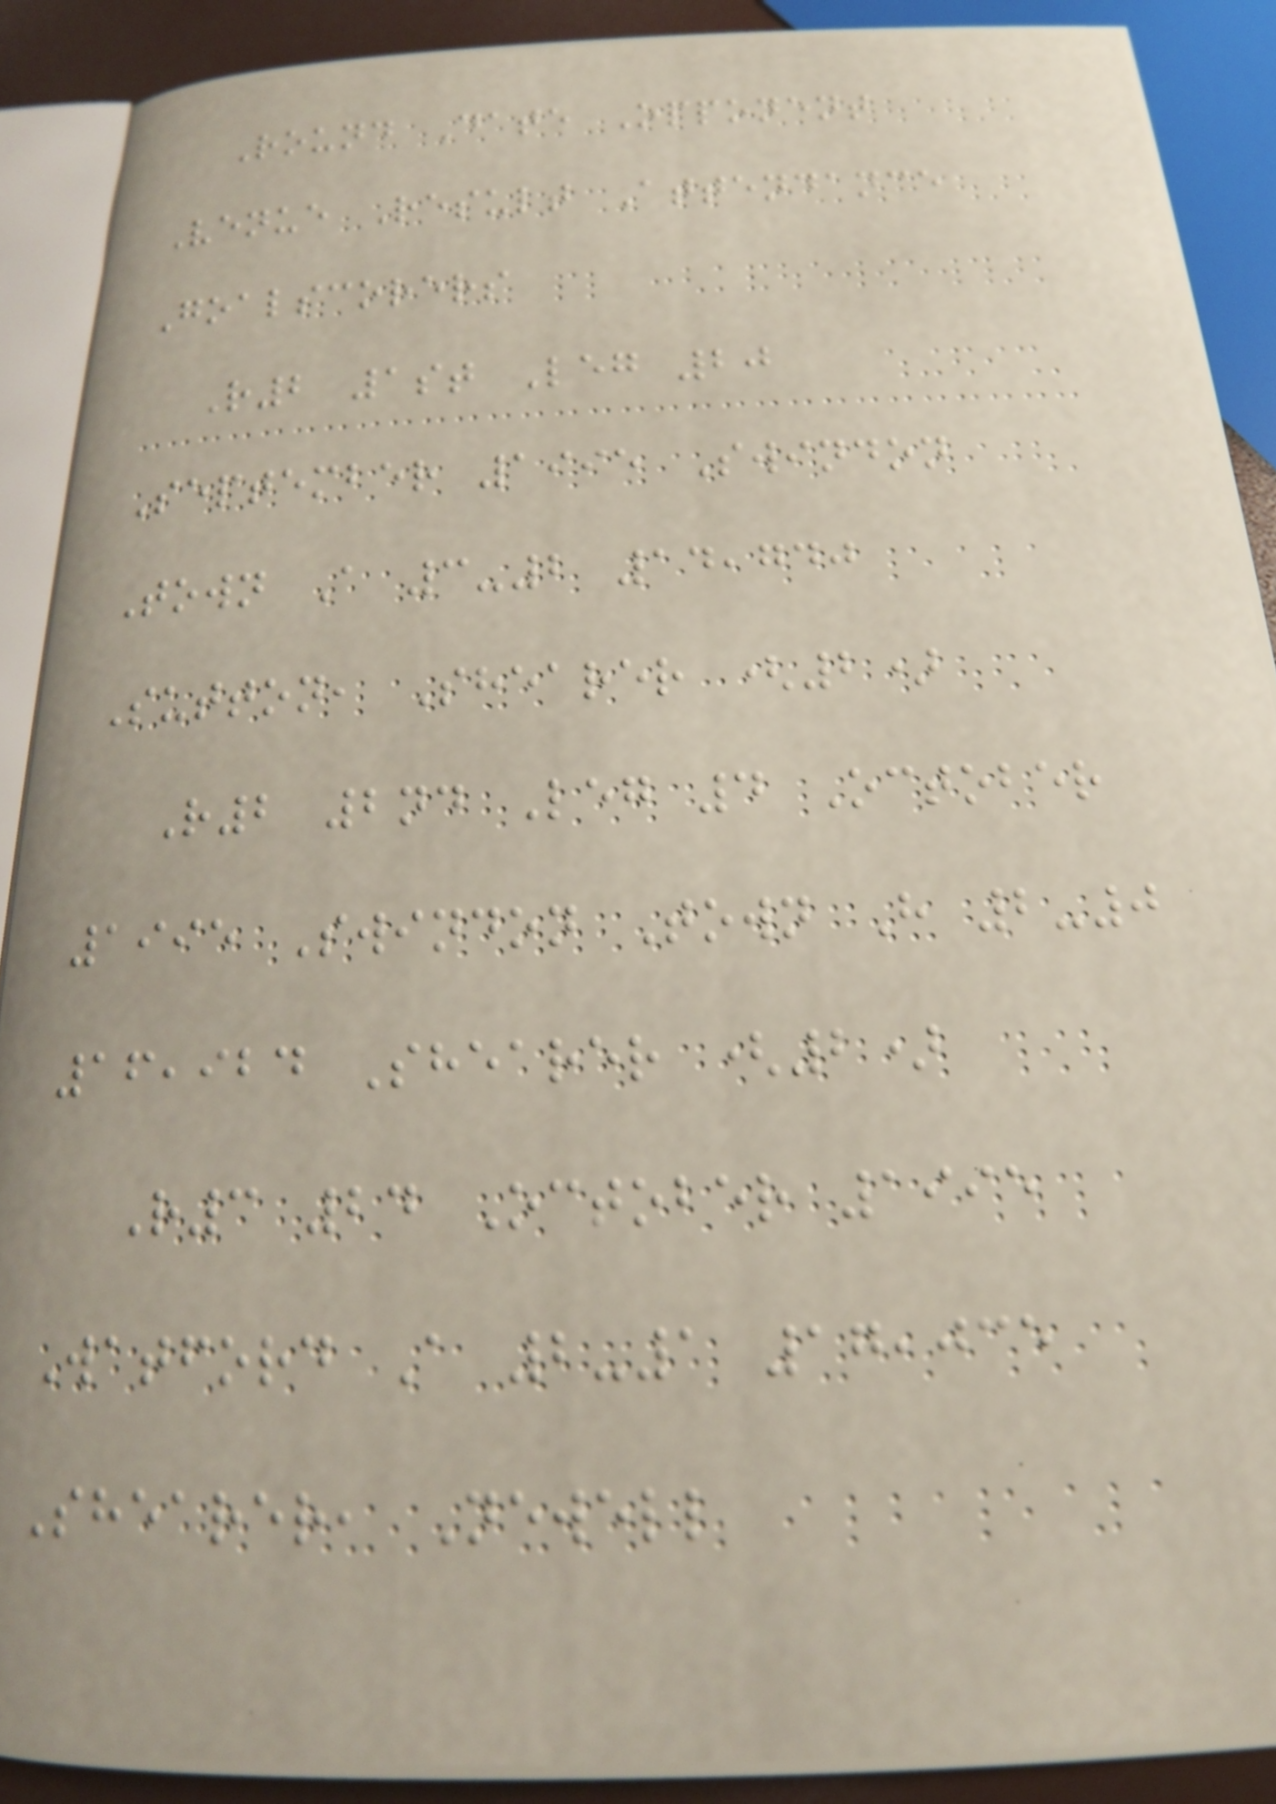Round Date Opponent
Venue Result Attendance
Goalscorers
R2 1st Leg 20
September 1995 Swindon
Town A 3-2 14,740
Sutton, Shearer (2)
R2 2nd Leg 4 October
1995 Swindon Town H 2-0
16,924 Shearer (2)
R3 24 October 1995
Watford A 2-1 17,035
Shearer, Newell
